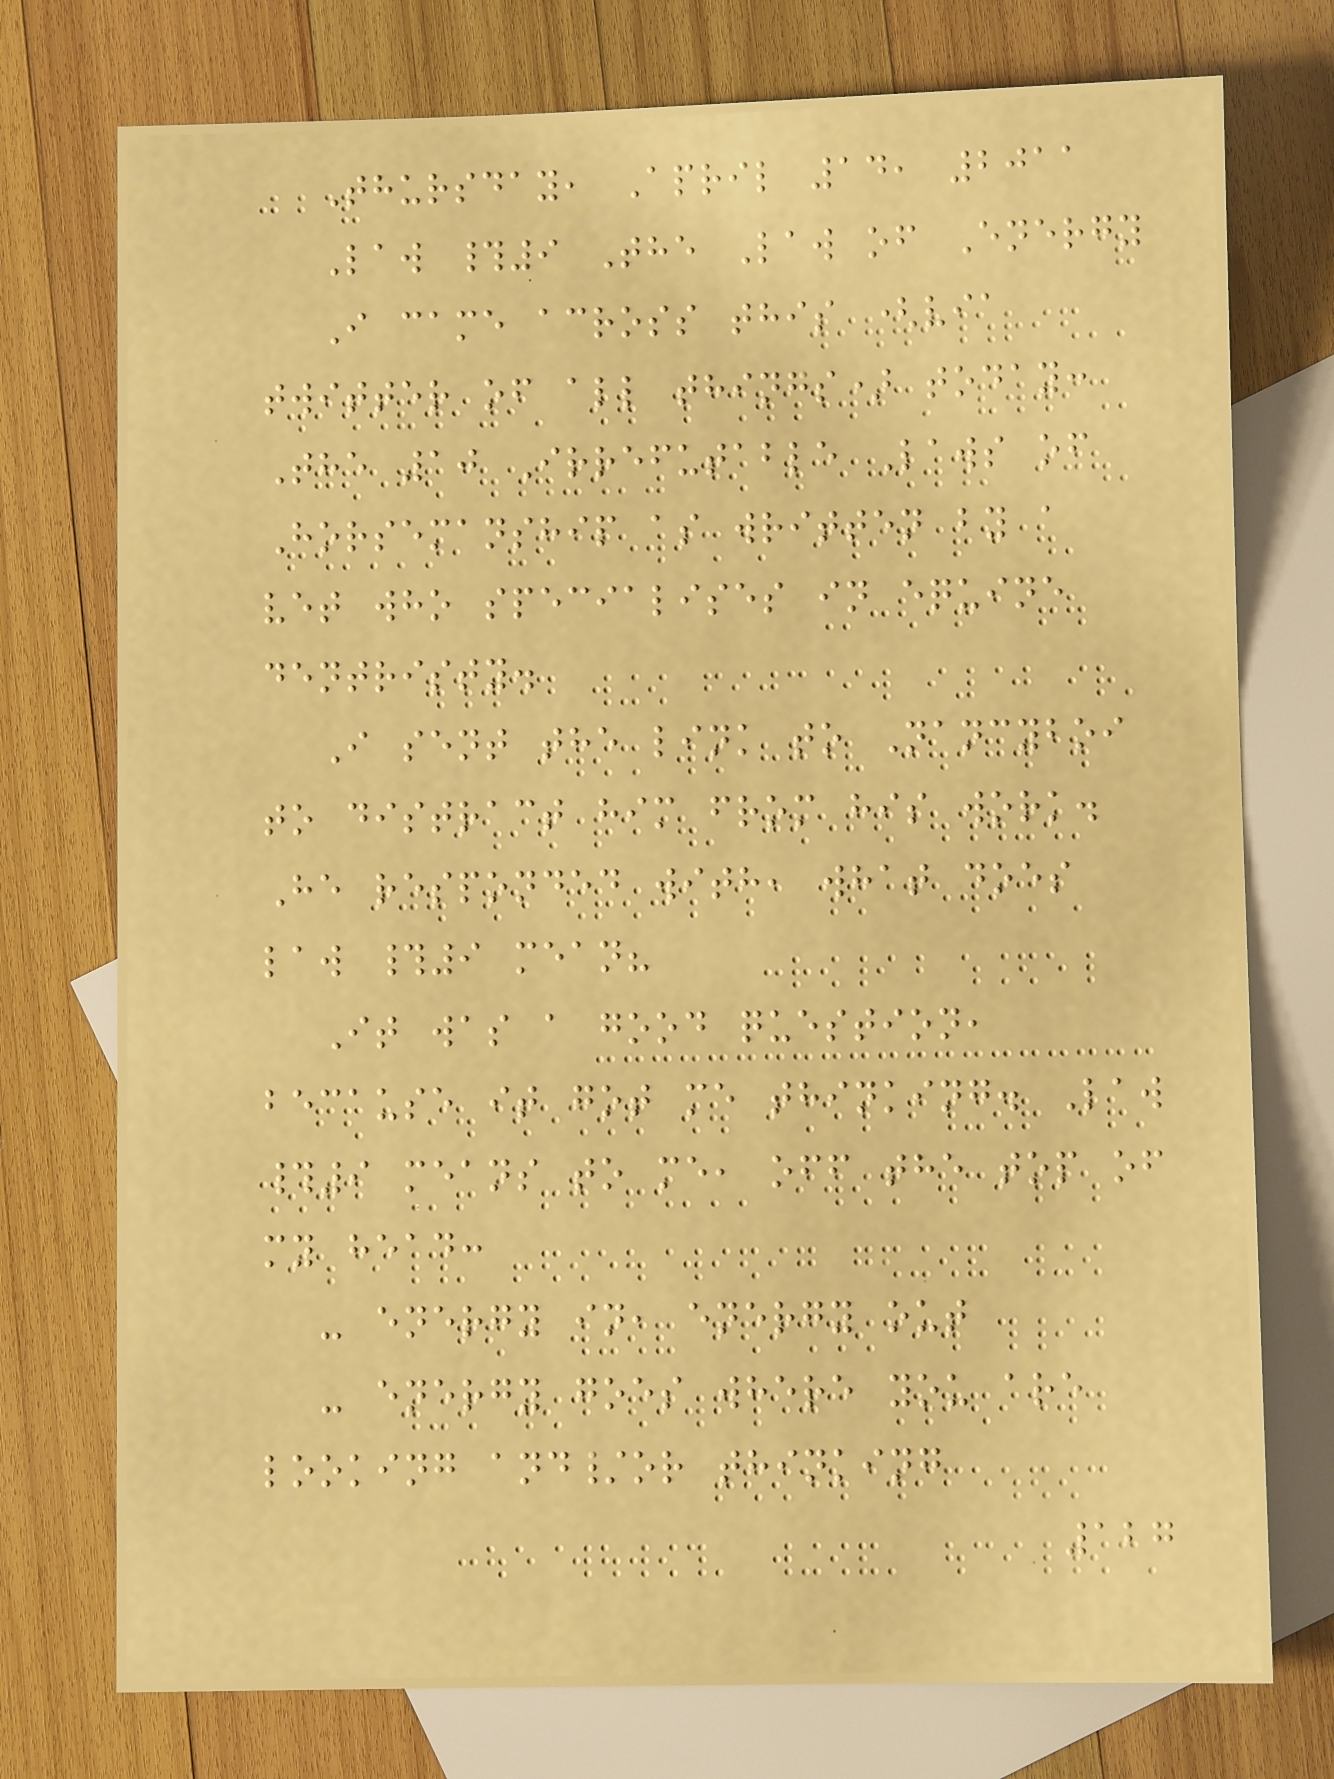Thursday, April 14, 2011
Law #9 The Law of Energy
I came across this (via
twitter of all things) today:
The 10 Irrefutable Laws of
Horsemanship as written by a
vet who specialises in equine
dentristy.
I sent the link to Nancyboi
to distract him from his work.
He responded with, what does
law #9 mean?
It was a good question,
because it got me thinking. Law
#9 means to me, off the top of
my head:
- energy in, energy out
- energy goes where you are
looking and/or thinking
127
